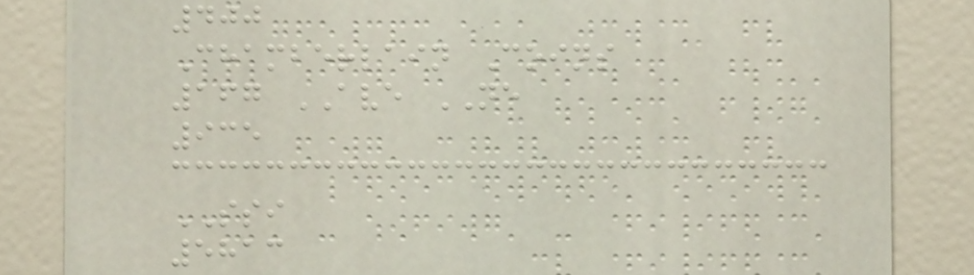400
Chamberlain Coins
167 AVE NE
935
SSI
5813
